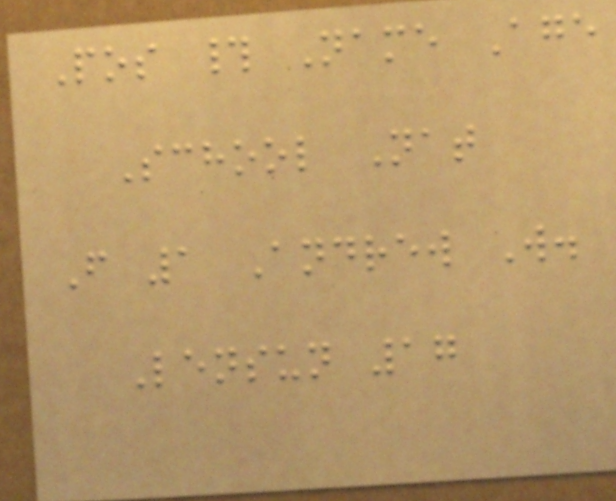Pos # Name Age
School Nat
F 1 Andrew W.
Lensun 17
